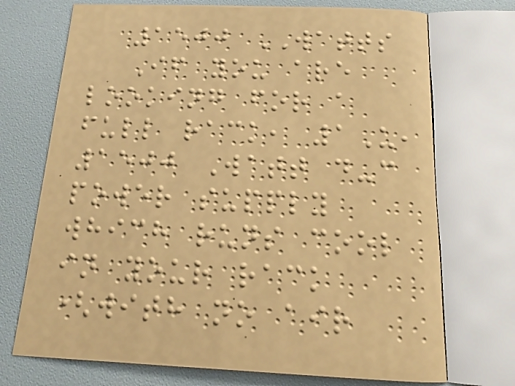1500 WATTS
If you are
looking for a
full rack, 1U,
1500 Watt d-c
power supply
which runs cool
in your rack
(with no air
